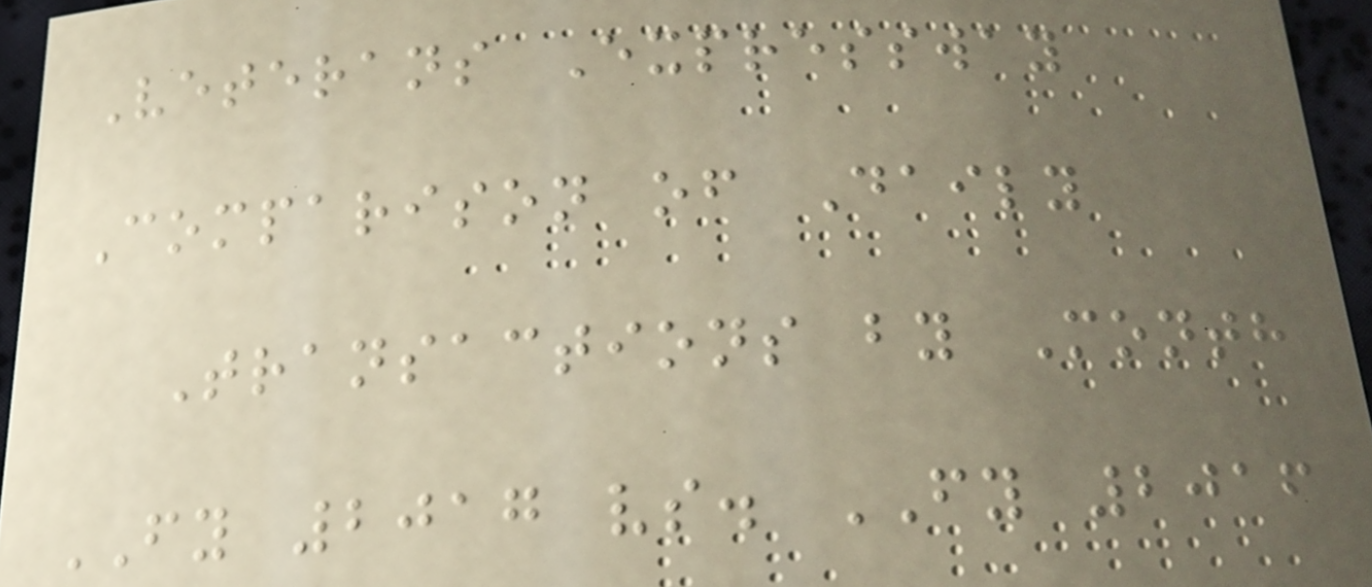Veterans Expressway
Comparison of Daily
Transactions by Month
FY 2017 vs. FY 2016
